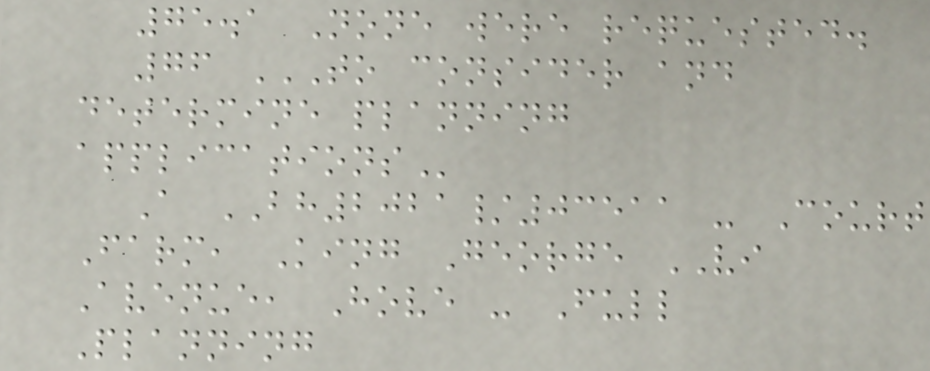75.1 None were requested.
76 TO CONSIDER AND
DETERMINE PLANNING
APPLICATIONS
A BH2021/03511 - Court
Farm, King George VI
Avenue, Hove - Full
Planning
